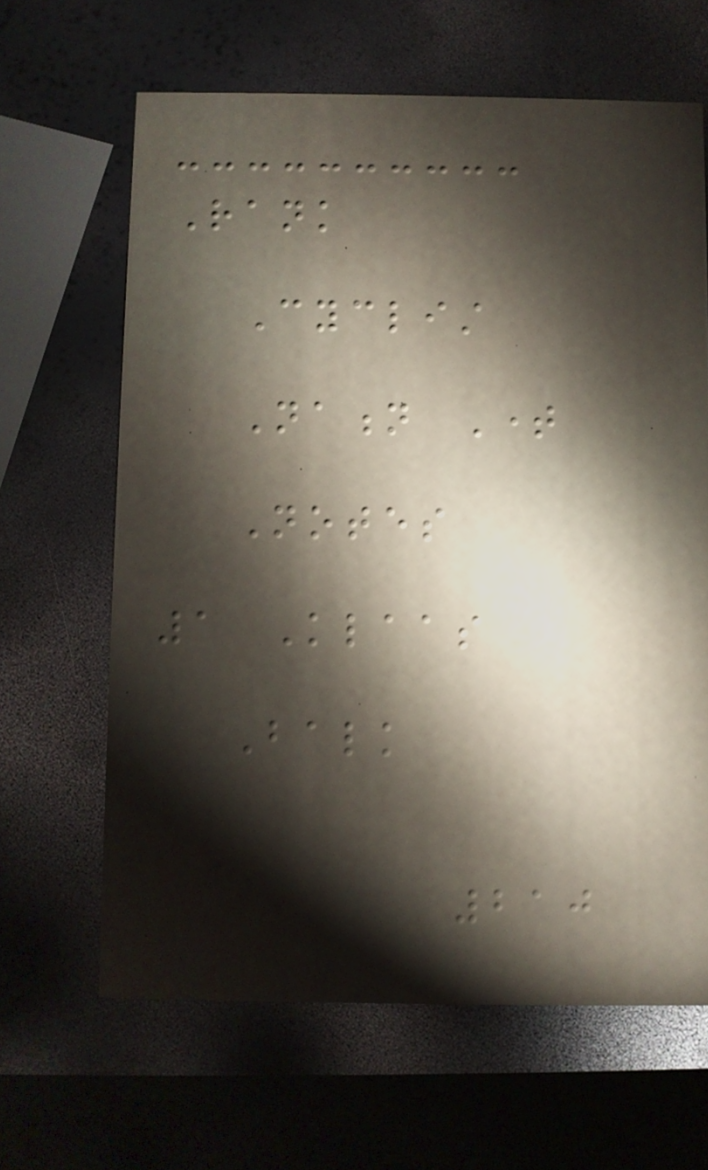Rank
Cyclist
Nation Time
Notes
1 Klaas
Balk
210
